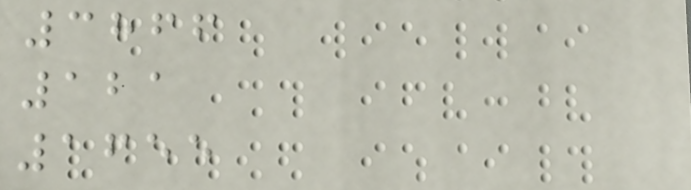3866
121
1655
